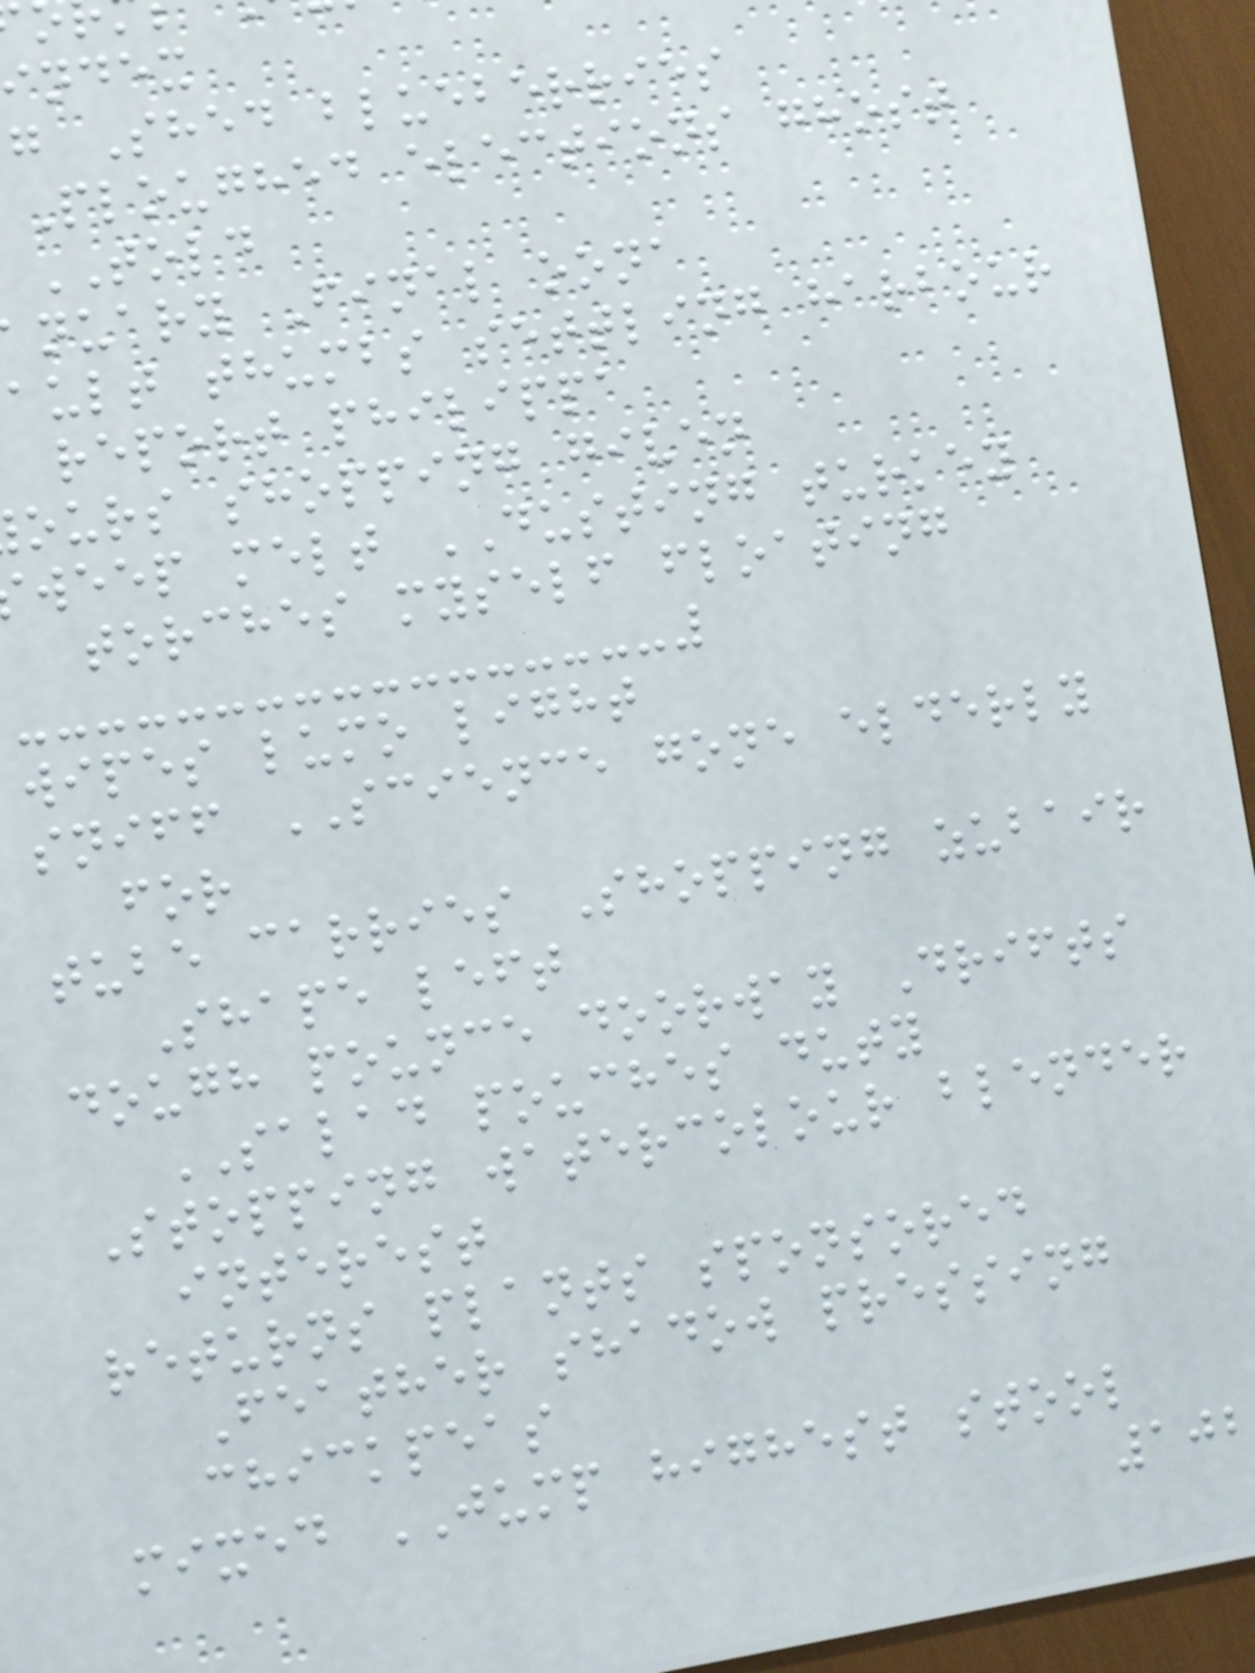ndex
g Shed blueberries
Ploughed elections ghost
TOLD
nuary Final oona
ault thumbs settling harbour
report philippa
ours shopping given
weep melt DUSTING turkey
torches myself floating
wipes lumo light
sniff SCIENCE gone elderly
for
tube carries Shopping zubair
Shape left
dough pounce doorway Drifts
SALAD pouches duty
Stopping watercolour blender
interest
returns plants sponsored
Feather shadow pressing
chickpeas
mixed JUMP highest stool
